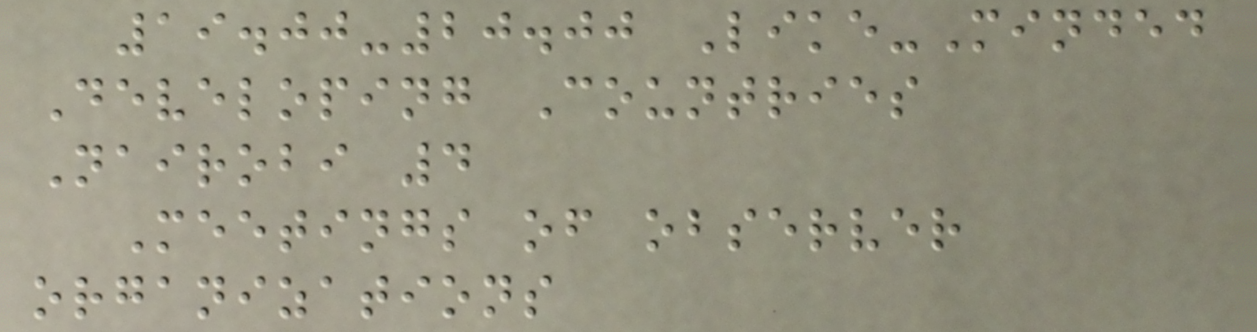19.00-20.00 Like-Minded
Developing Countries
Nairobi 4
Meetings of observer
organizations
